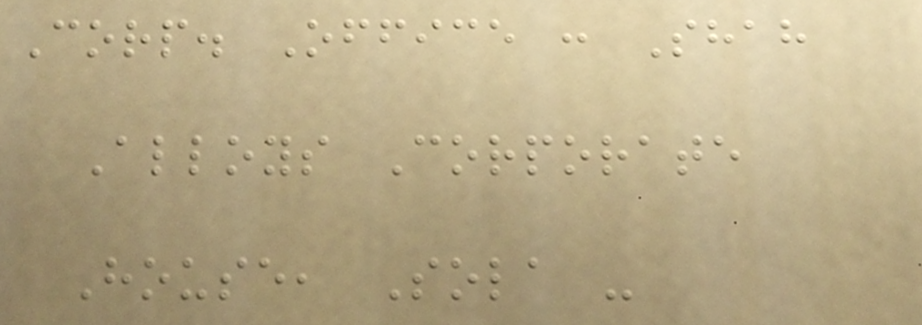Corp. Office : Shah
Alloys Corporate
House, Sola -
